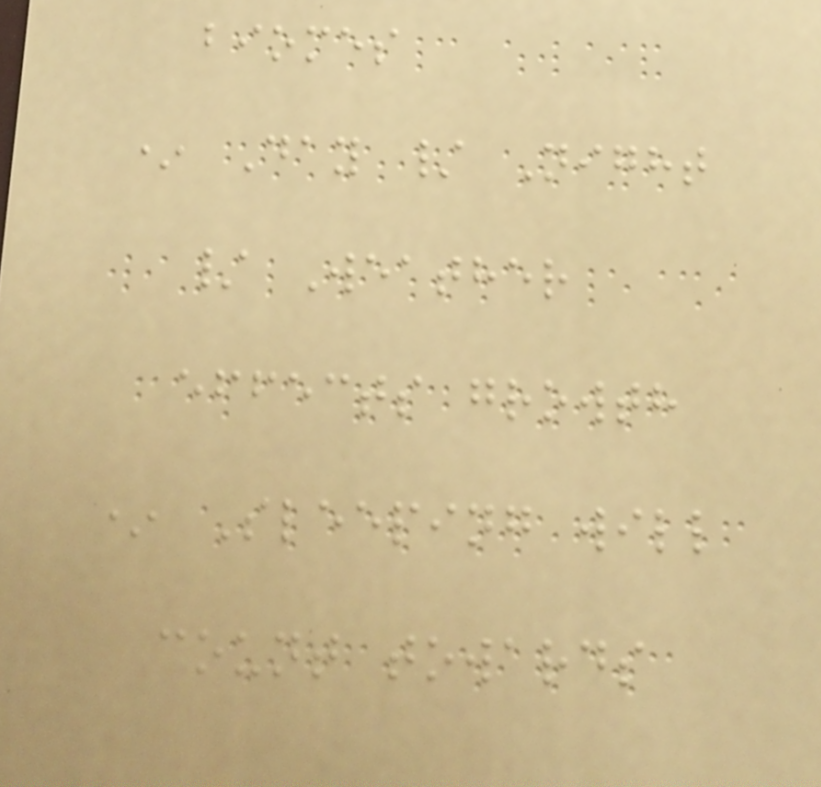biomes
* Day / Night
/ Weather
effects growth
* Sleeping will
count towards
